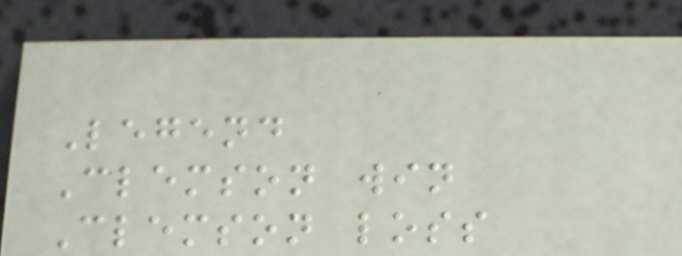Legend
Clemson win
Clemson loss
